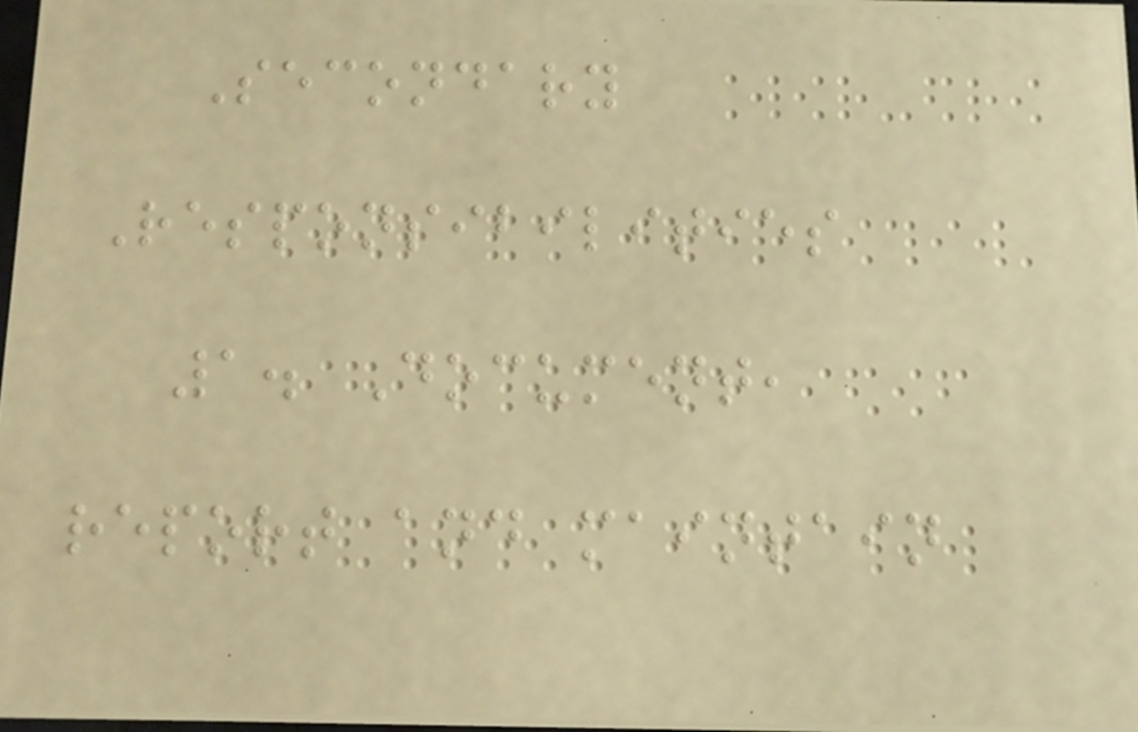Secondary
Responsibilities
1. Document,
report and maintain
